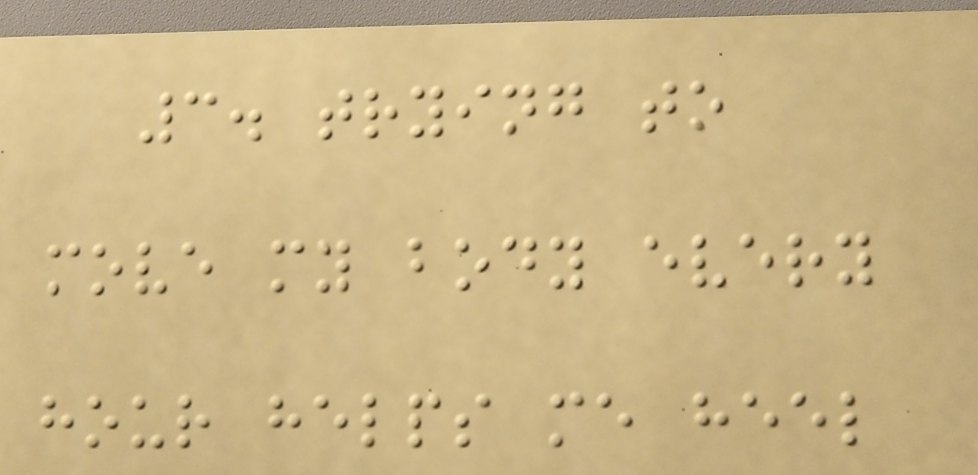3. trying to
move my body every
hour helps me heel
